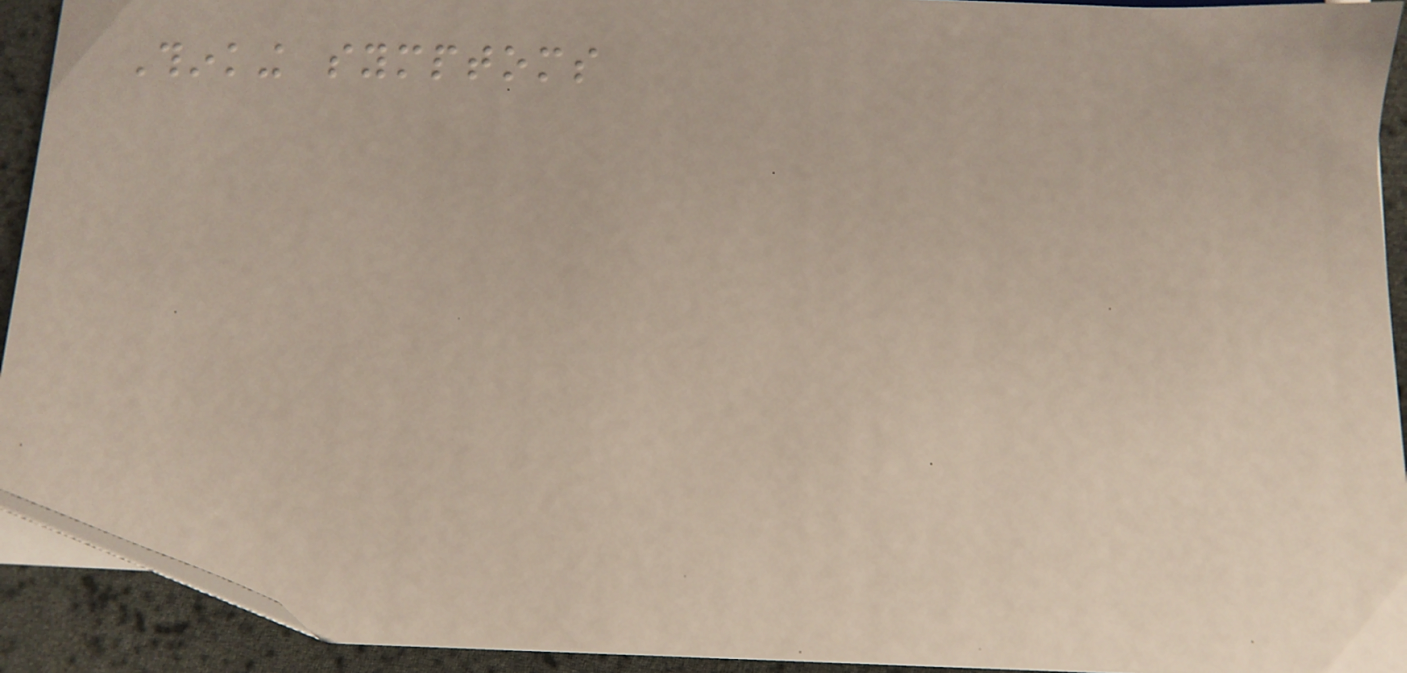Thinking symptoms
